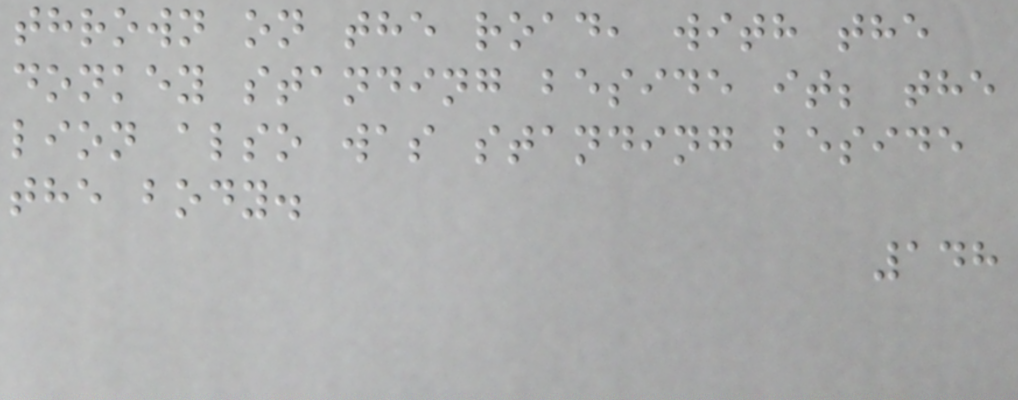thrown on the road, with the
donkey standing beside it; the
lion also was standing beside
the body.
148
